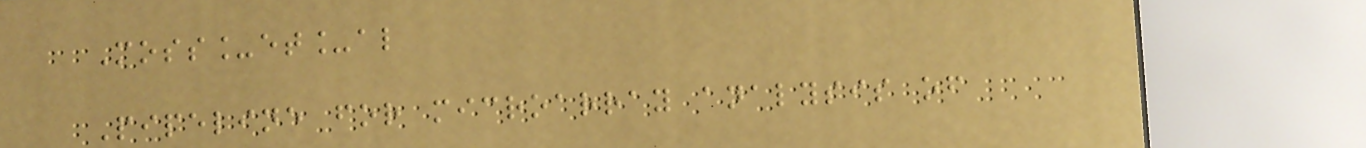Moss_et_al
Pipeline for microarray analysis of
